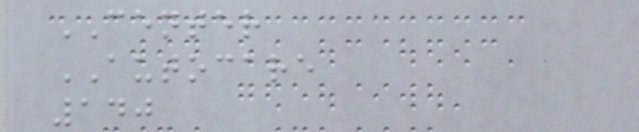CENTER
AUTOCARE
140
